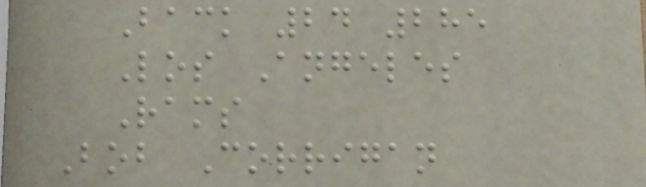Back 24 285
Los Angeles
Rams
Bob Corrigan
